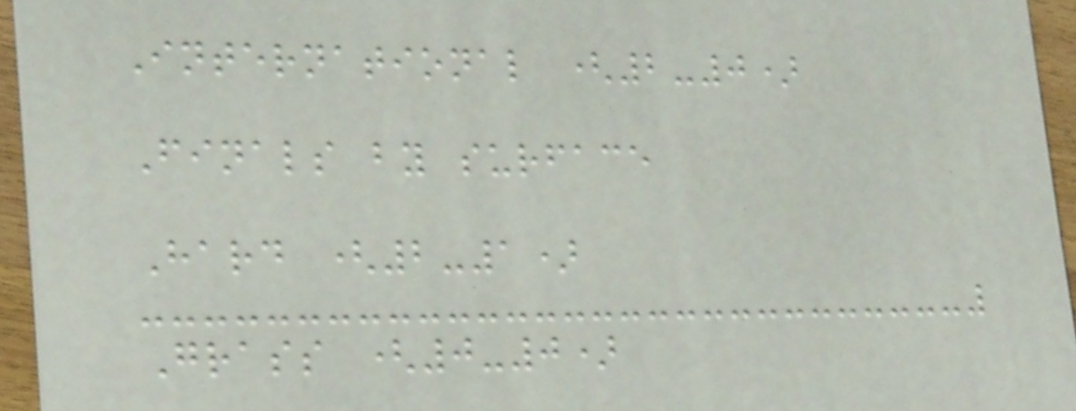International (2-0)
Finals by surface
Hard (2-1)
Grass (0-0)
